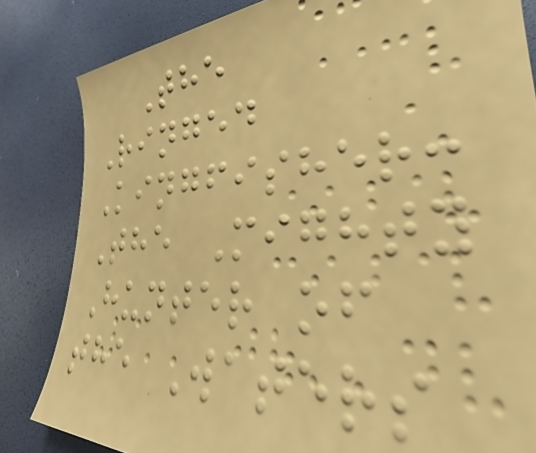The
Ringed
Kingfisher:
The Mighty
Hunter of
the Waters
